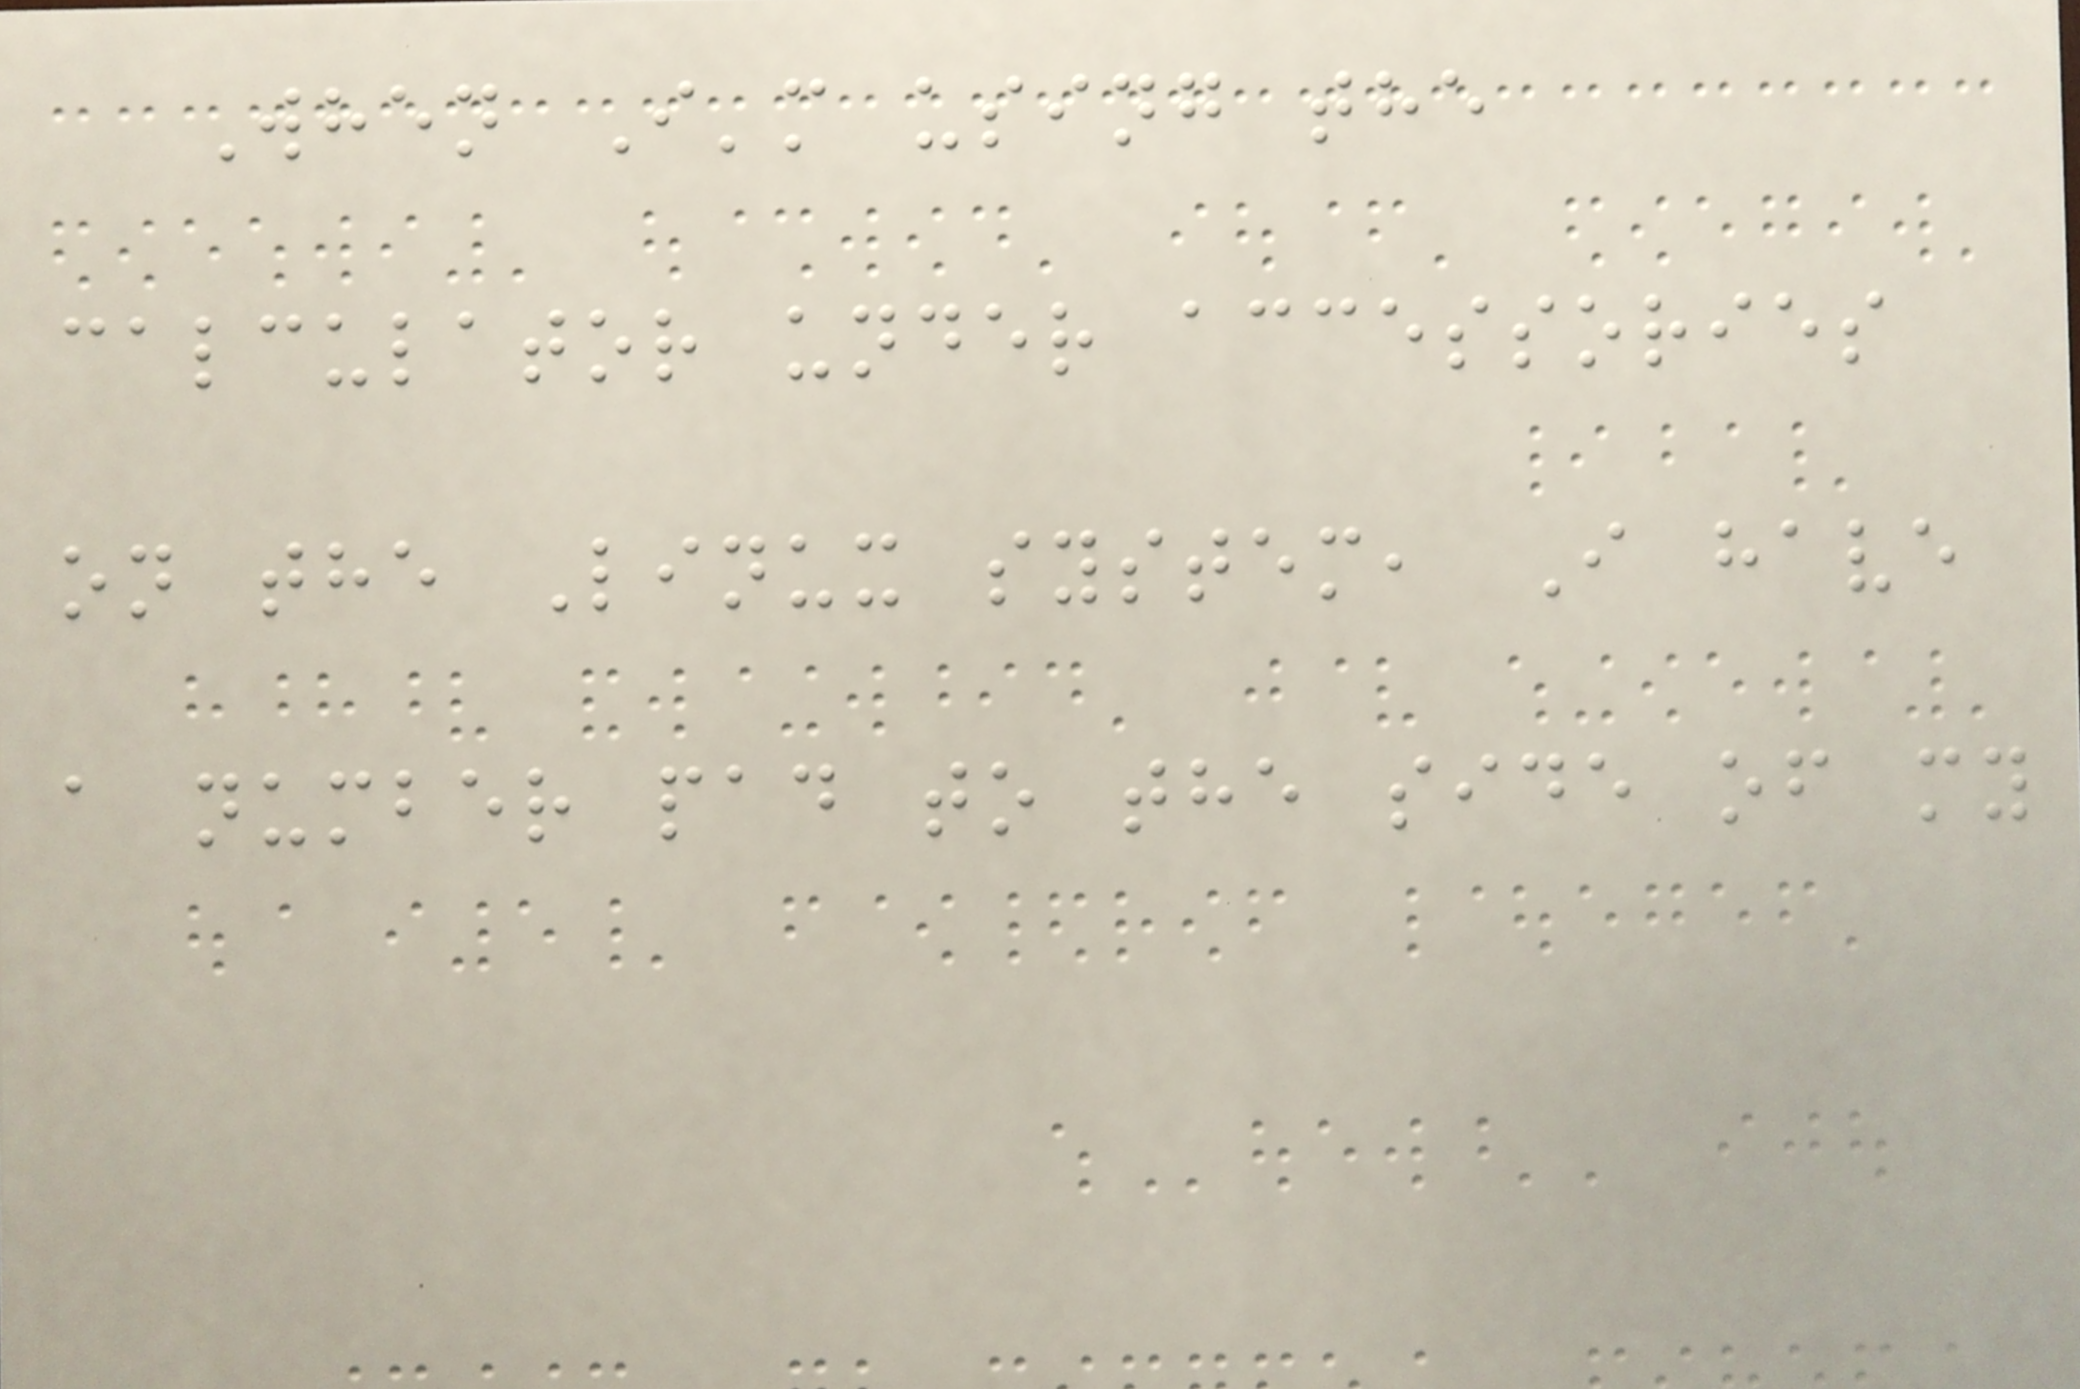When I'm using the
calculator under accessories
on the Linux system, I have
a number pad to the side of my
